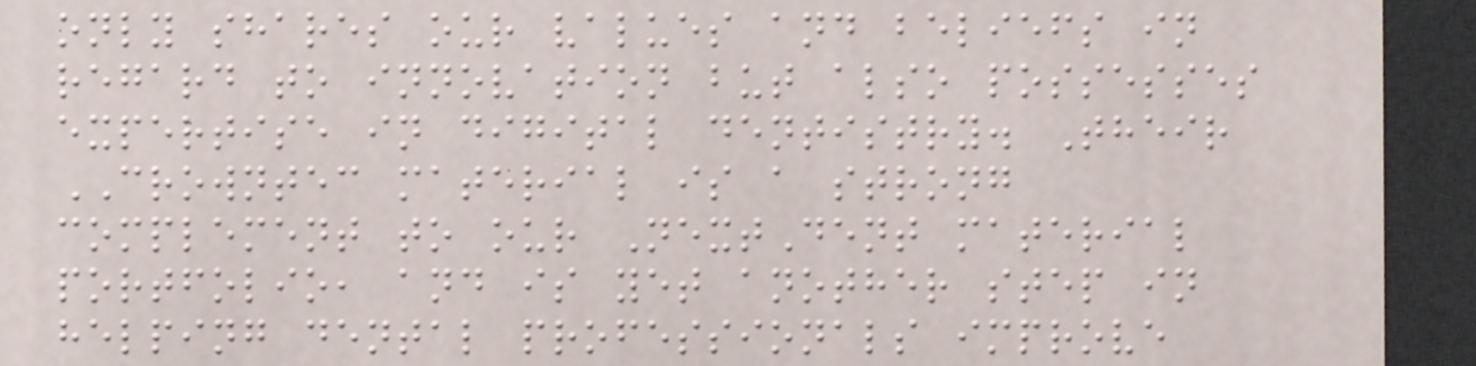only shares our values and beliefs in
regard to innovation but also possesses
expertise in digital dentistry. Their
CROWNTEC material is a strong
complement to our NextDent material
portfolio, and is yet another step in
helping dental professionals improve
